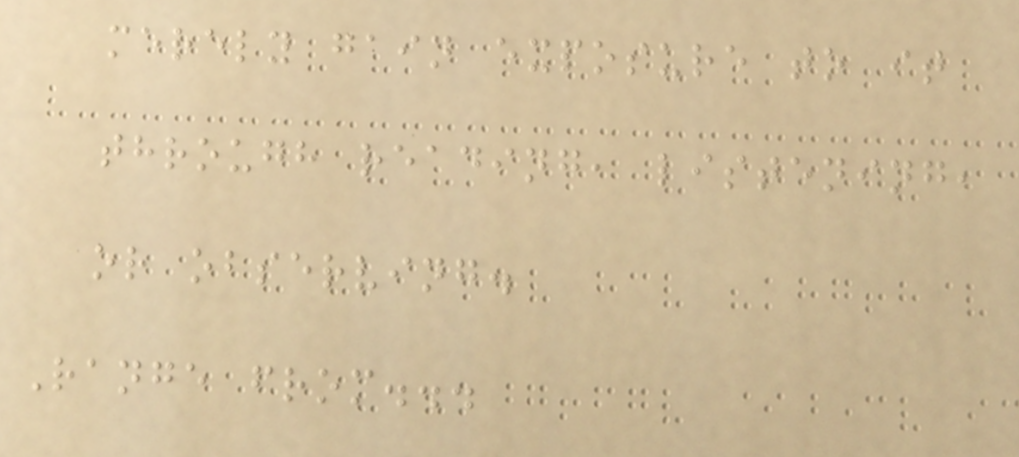merely gain exposure to it
through reading, listening,
or observing.
Range from...
